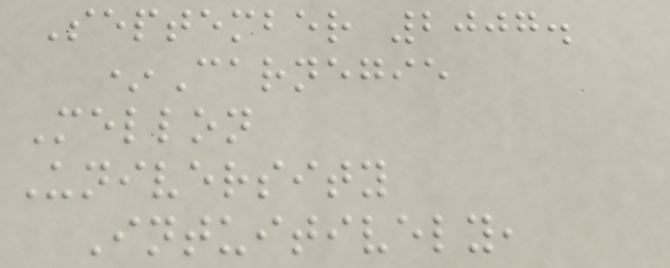September 2007.
*Carnegie
Mellon
University
Intuitively,
